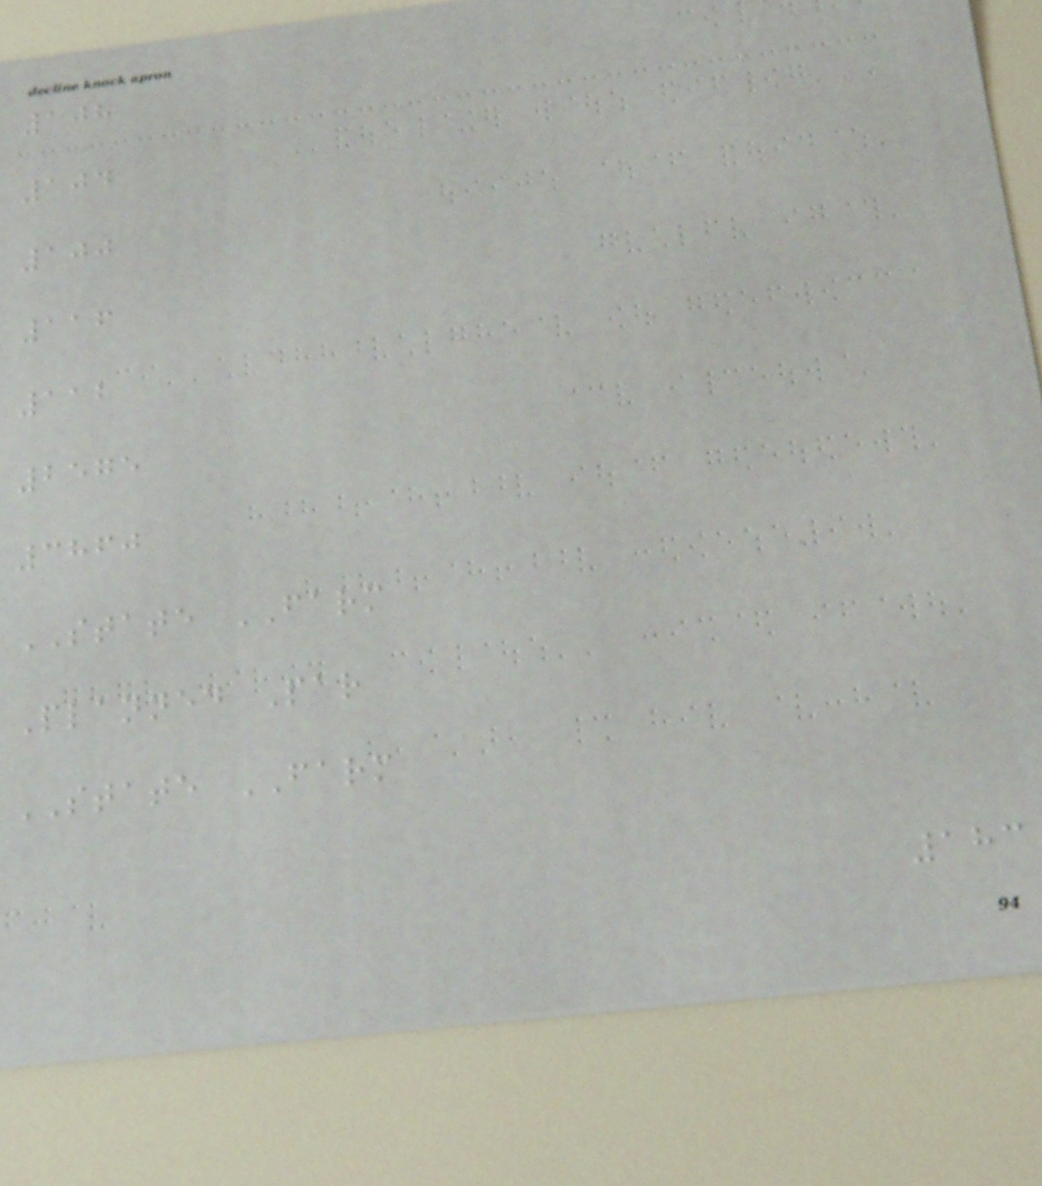108
104
100
116
112
2575
3860
STATE FARM
Planned Par
STATE FARM
183
